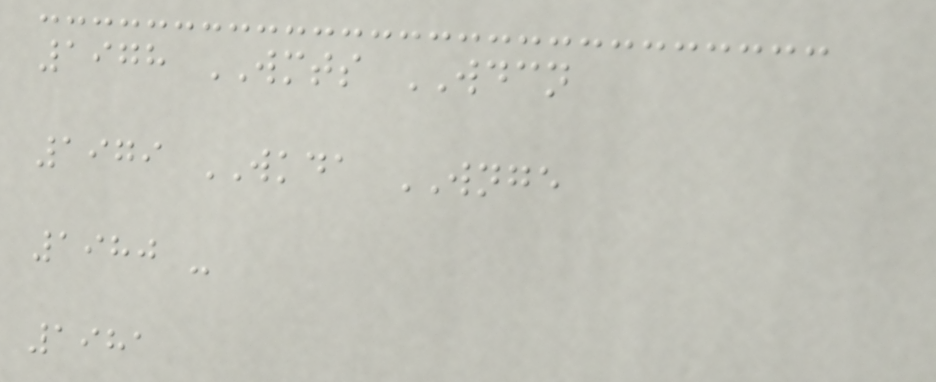1978 WMTS WDCN
1979 WKDA WNGE
1980 -
1981
